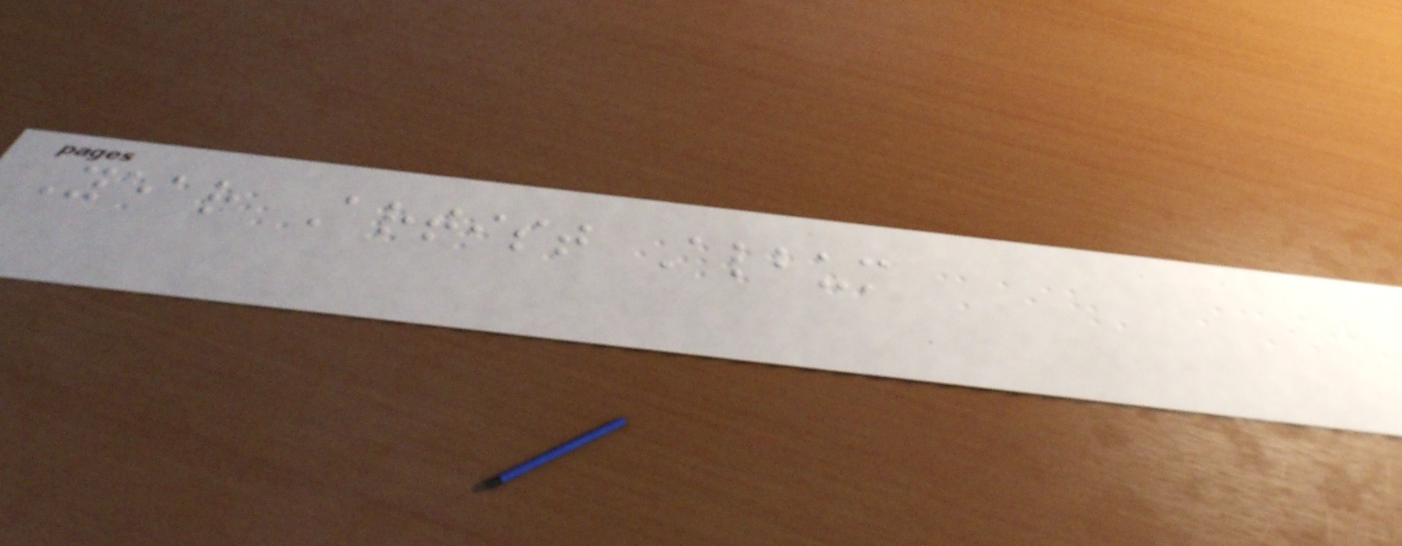Year Artist Album
